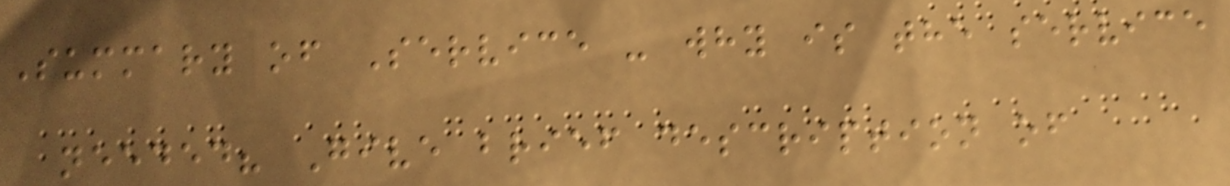Summary of Service - why is the service
needed? Give brief description of
